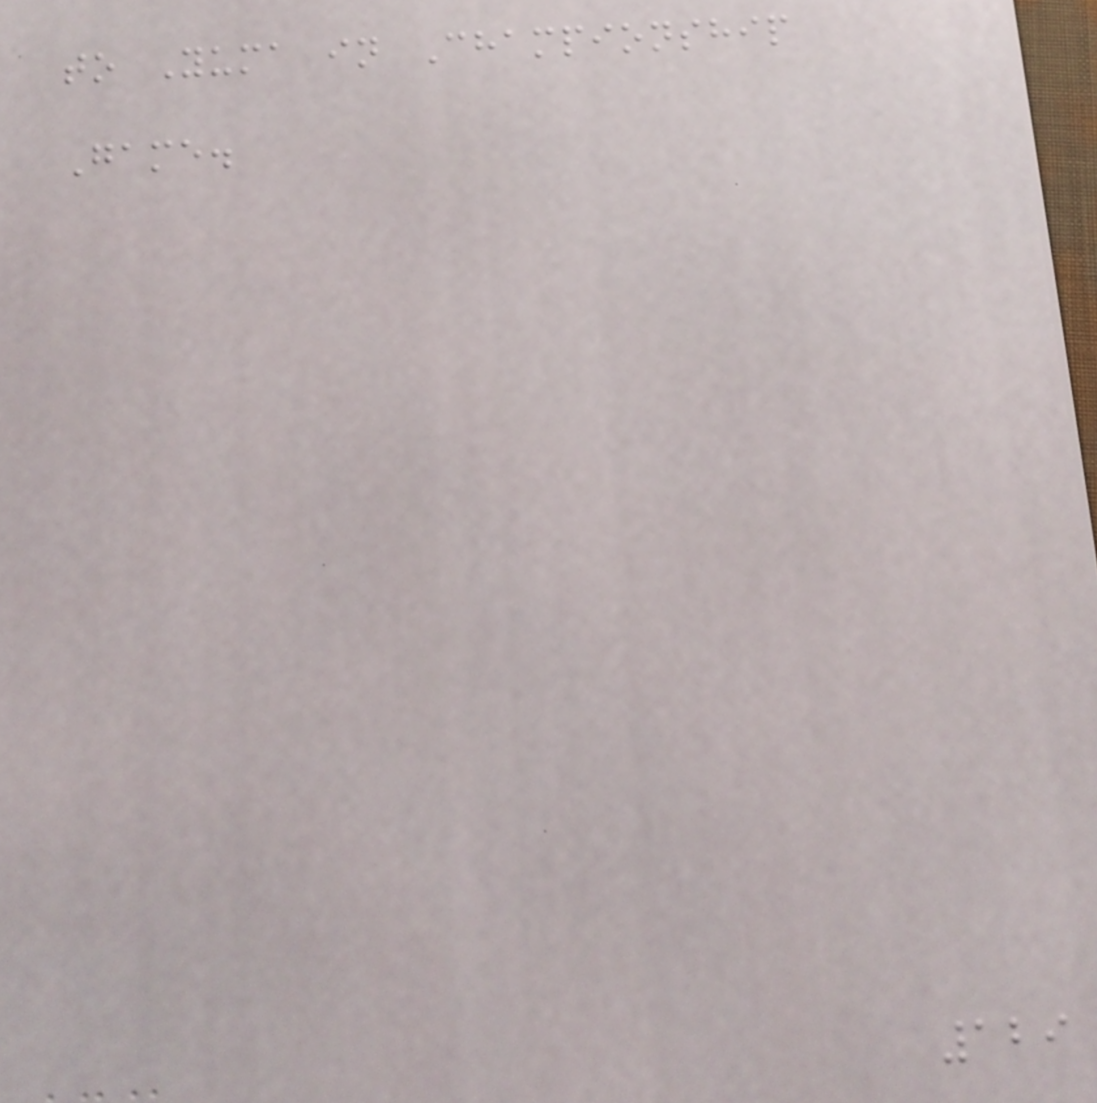to Yuma in Championship
Game.
129
